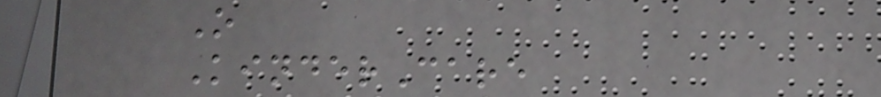O
KinderCare
